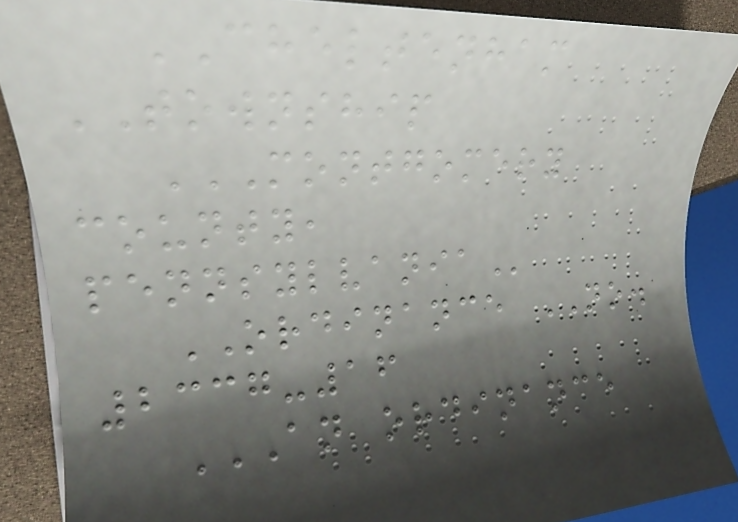CHELTENHAM
TOWNSHIP
MONTGOMERY
COUNTY,
PENNSYLVANIA
ORDINANCE NO.
2337-16
AN ORDINANCE
